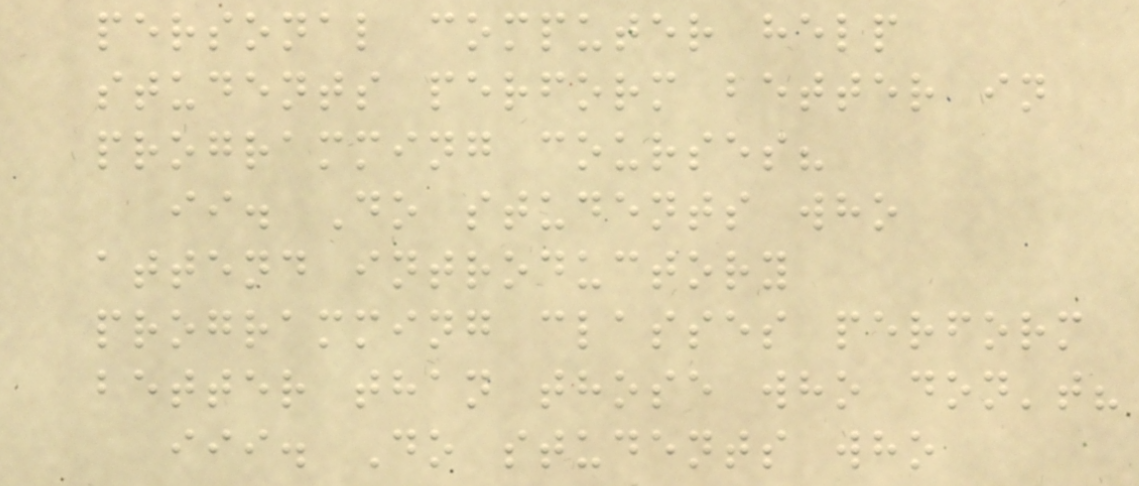personal computer help
students perform better in
programming courses?
ii. Do students who
attend introductory
programming classes perform
better than those who don't?
iii. Do students who
